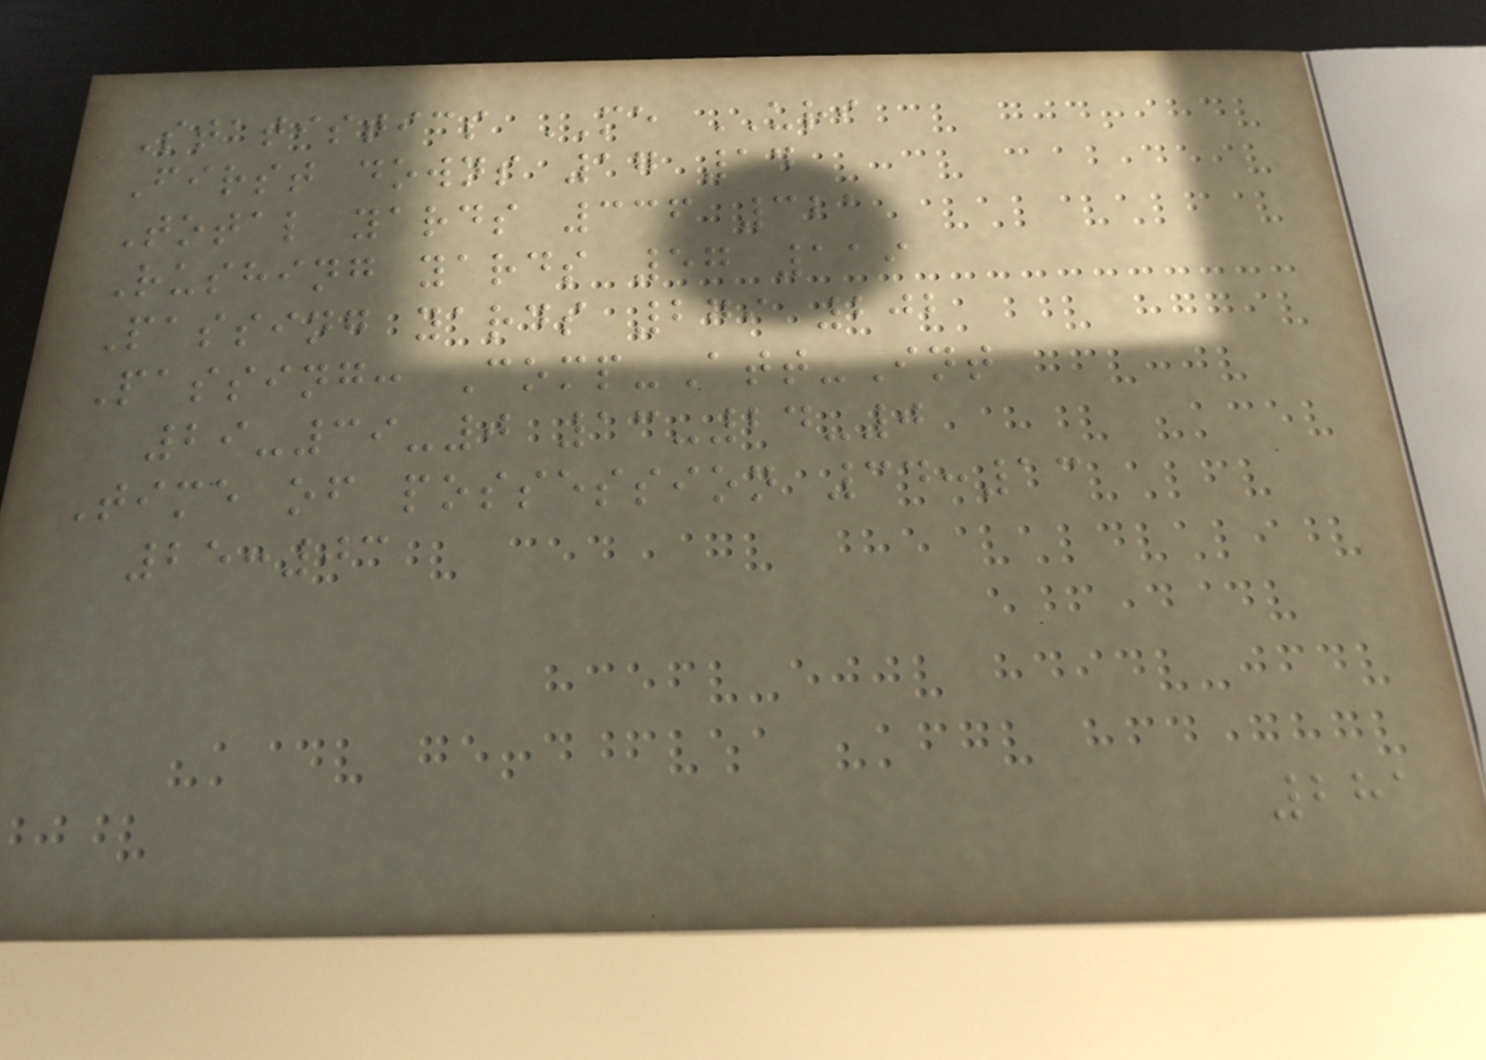Statistics ME URI
First downs 17 14
Total yards 336 321
Rushing yards 57 119
Passing yards 279 202
Passing: Comp-Att-Int
29-39-0 13-24-0
Time of possession 34:13
25:03
281
